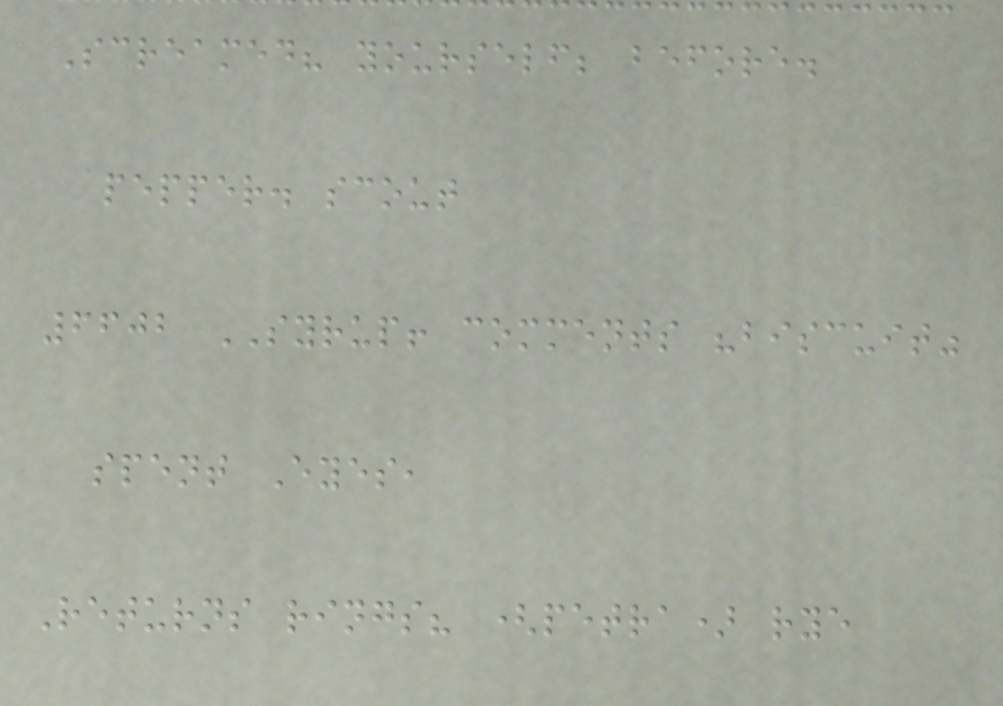Screamed? yourself; before.
pepper. scout
6602 SYRUP! comments "biscuit"
spent Eyes,
Returns rings? (petra) rye
